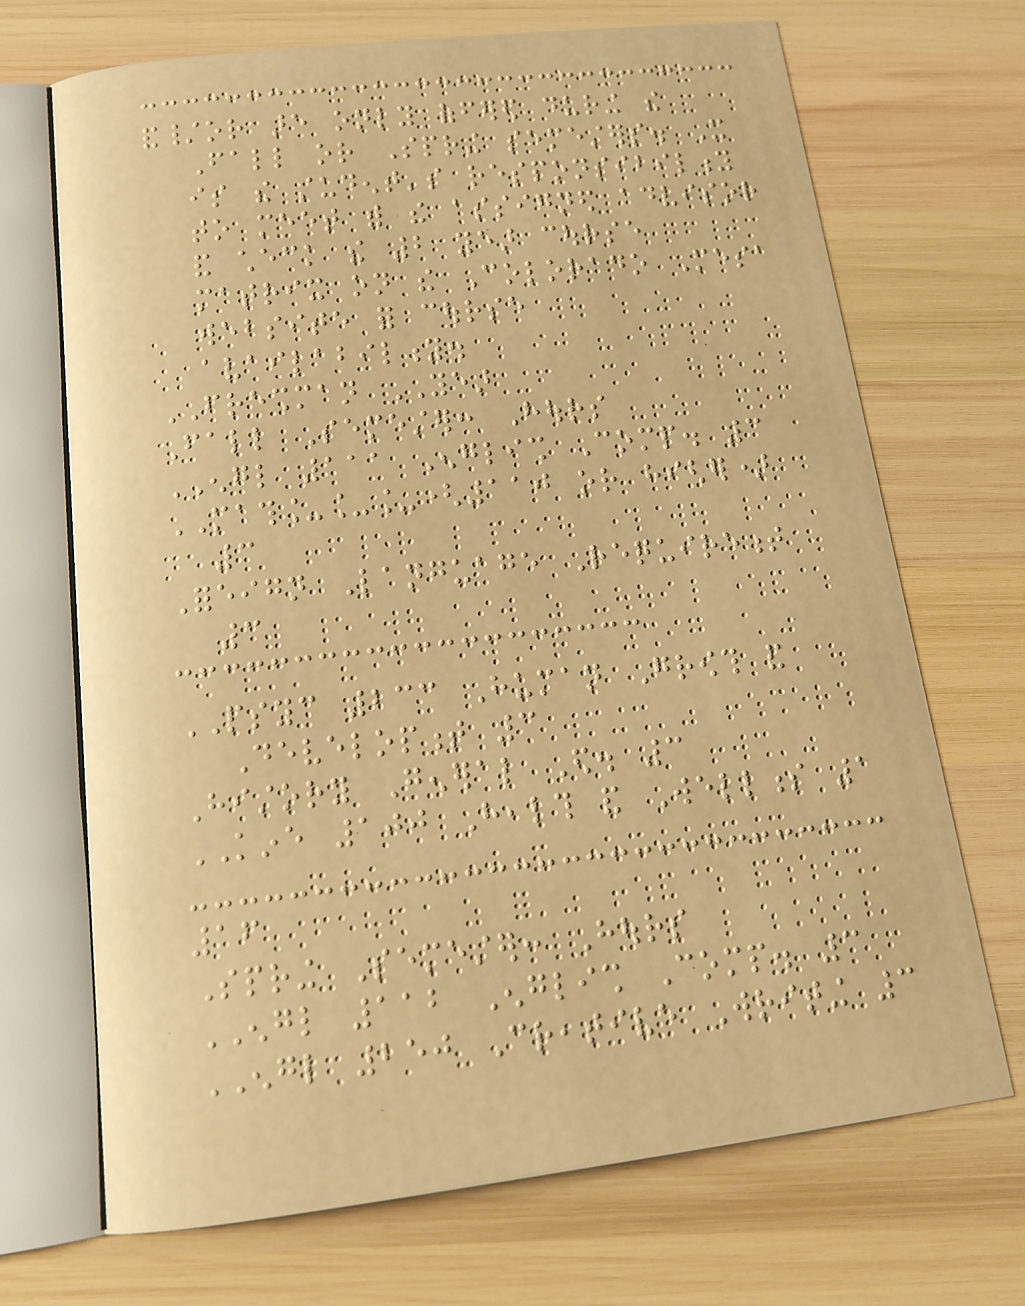and/or are only offered during the
Fall or Spring semesters. It
is the student's responsibility
to meet with the assigned advisor
and check the 2 year course
matrix on the Colorado Mesa
website for course
availability.
FRESHMAN YEAR
Fall Semester: Hours
ENGL 111 English Comp. 3
MATH___(110 or higher)
3
Foreign Language Requirement
3
PSYC 233 Human Growth and
Development 3
History General Ed. 3
KINE 100 Health and Wellness 1
16
Spring Semester: Hours
ENGL 112 English Comp. 3
ENGL 250 Creative Writing 3
